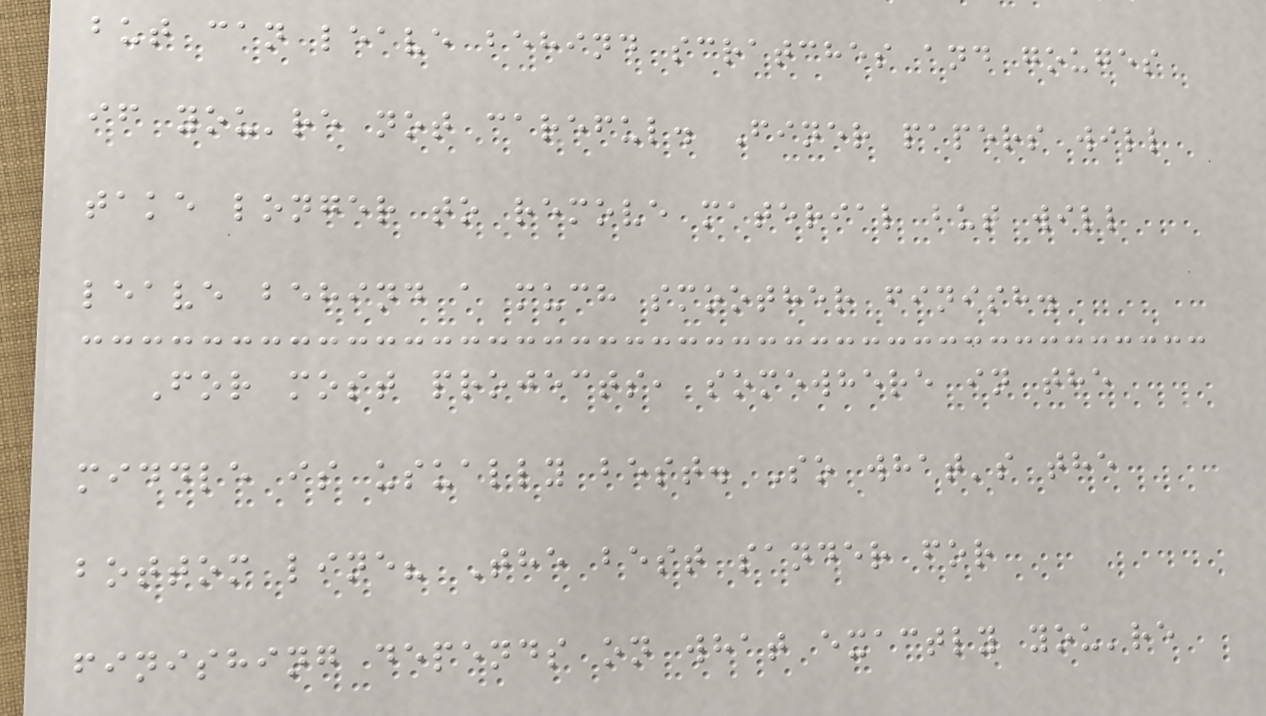but can leave behind scratches and gouges
if you're not careful. Finer papers will
take longer to remove material but will
leave behind a much smoother finish.
For most projects, somewhere in the
middle is usually best. So what's the
bottom line? The best sander for
finishing depends on what exactly you're
